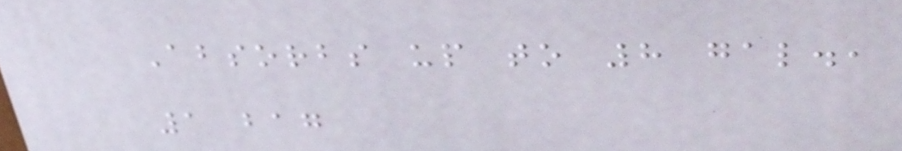Absorbs up to 8 gal.,
1 bag
